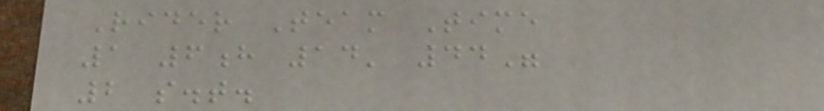Rider Team Time
1 6h 14' 44"
2 s.t.
